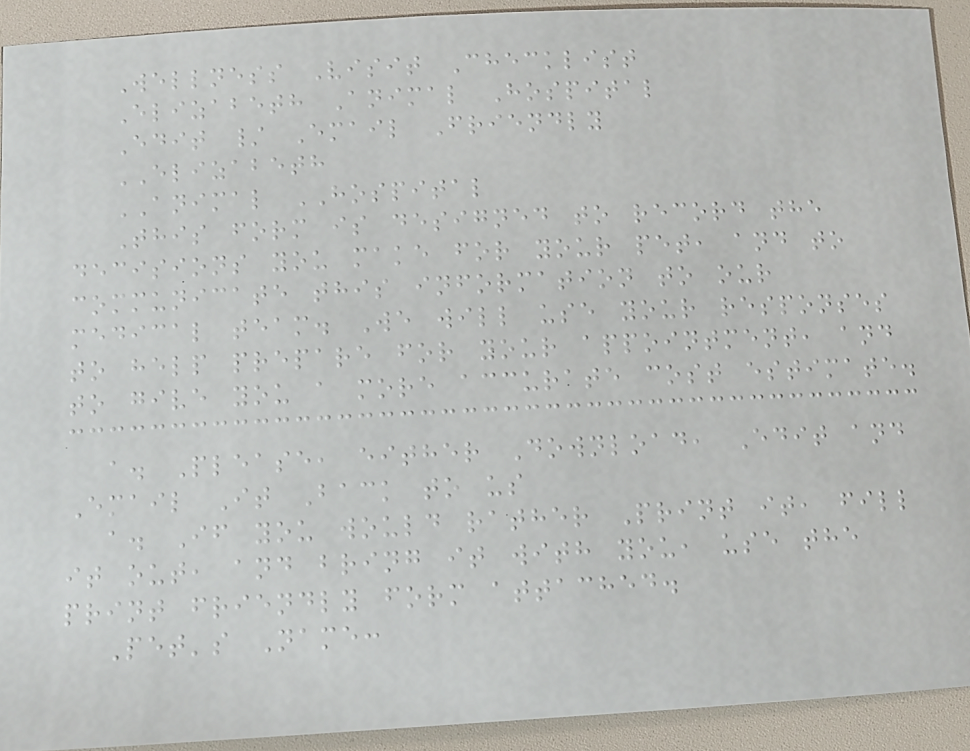Wellness Visit Checklist
Elizabeth Animal Hospital
Edit / Email Friendly
ELIZABETH
ANIMAL HOSPITAL
This form is designed to record the
decisions you make for your pet, and to
communicate this information to our
medical team. We will use your responses
to help prepare for your appointment, and
to give you a more accurate cost estimate.
a. Please, either Download, Edit and
Email It Back to us
a. If you would rather Print it, fill
it out, and bring it with you, use the
print friendly form attached.
Pet's Name:
